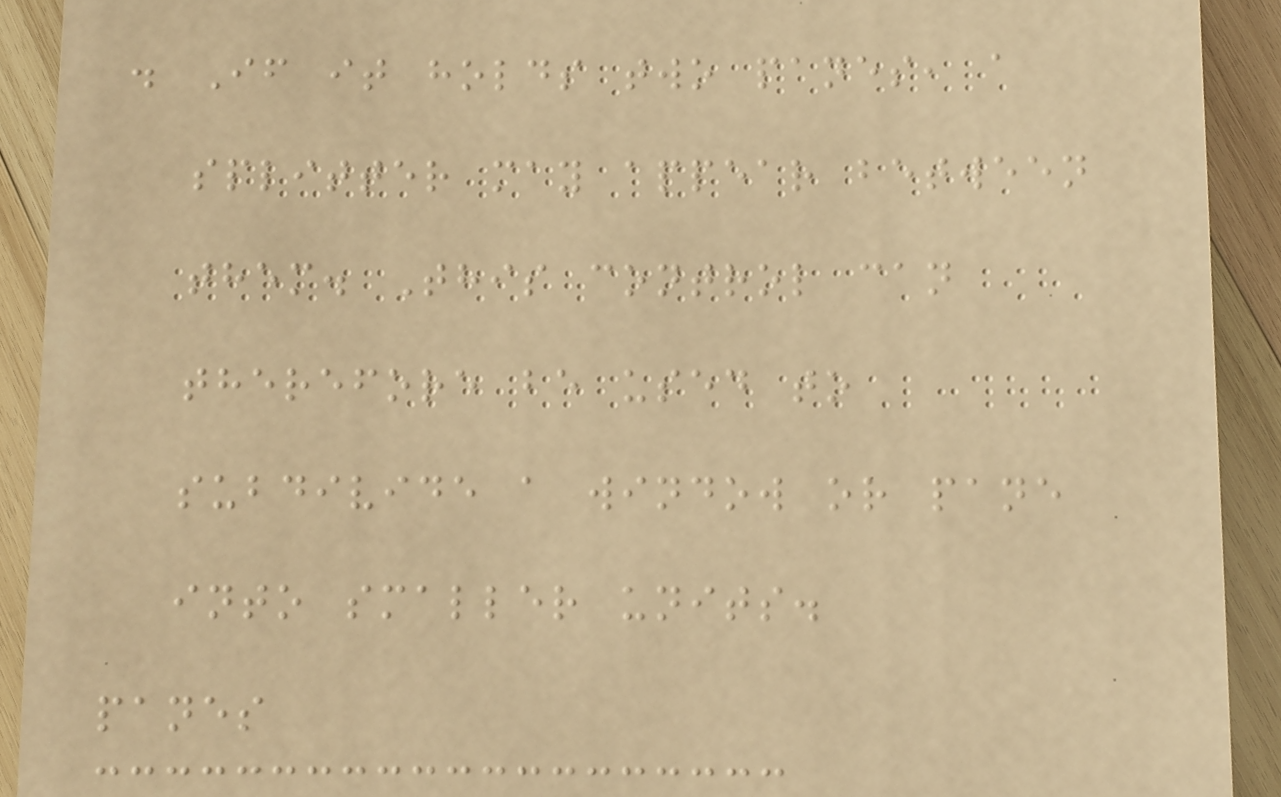. If it holds two panes, a
splitter may appear between
them. This control can
therefore be used to
subdivide a window or pane
into smaller units.
panes
